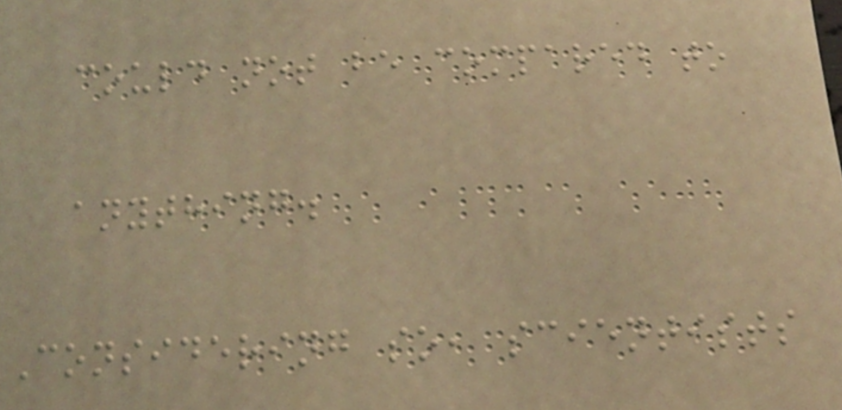could not be compared to
anything.
Considering so, scientists
